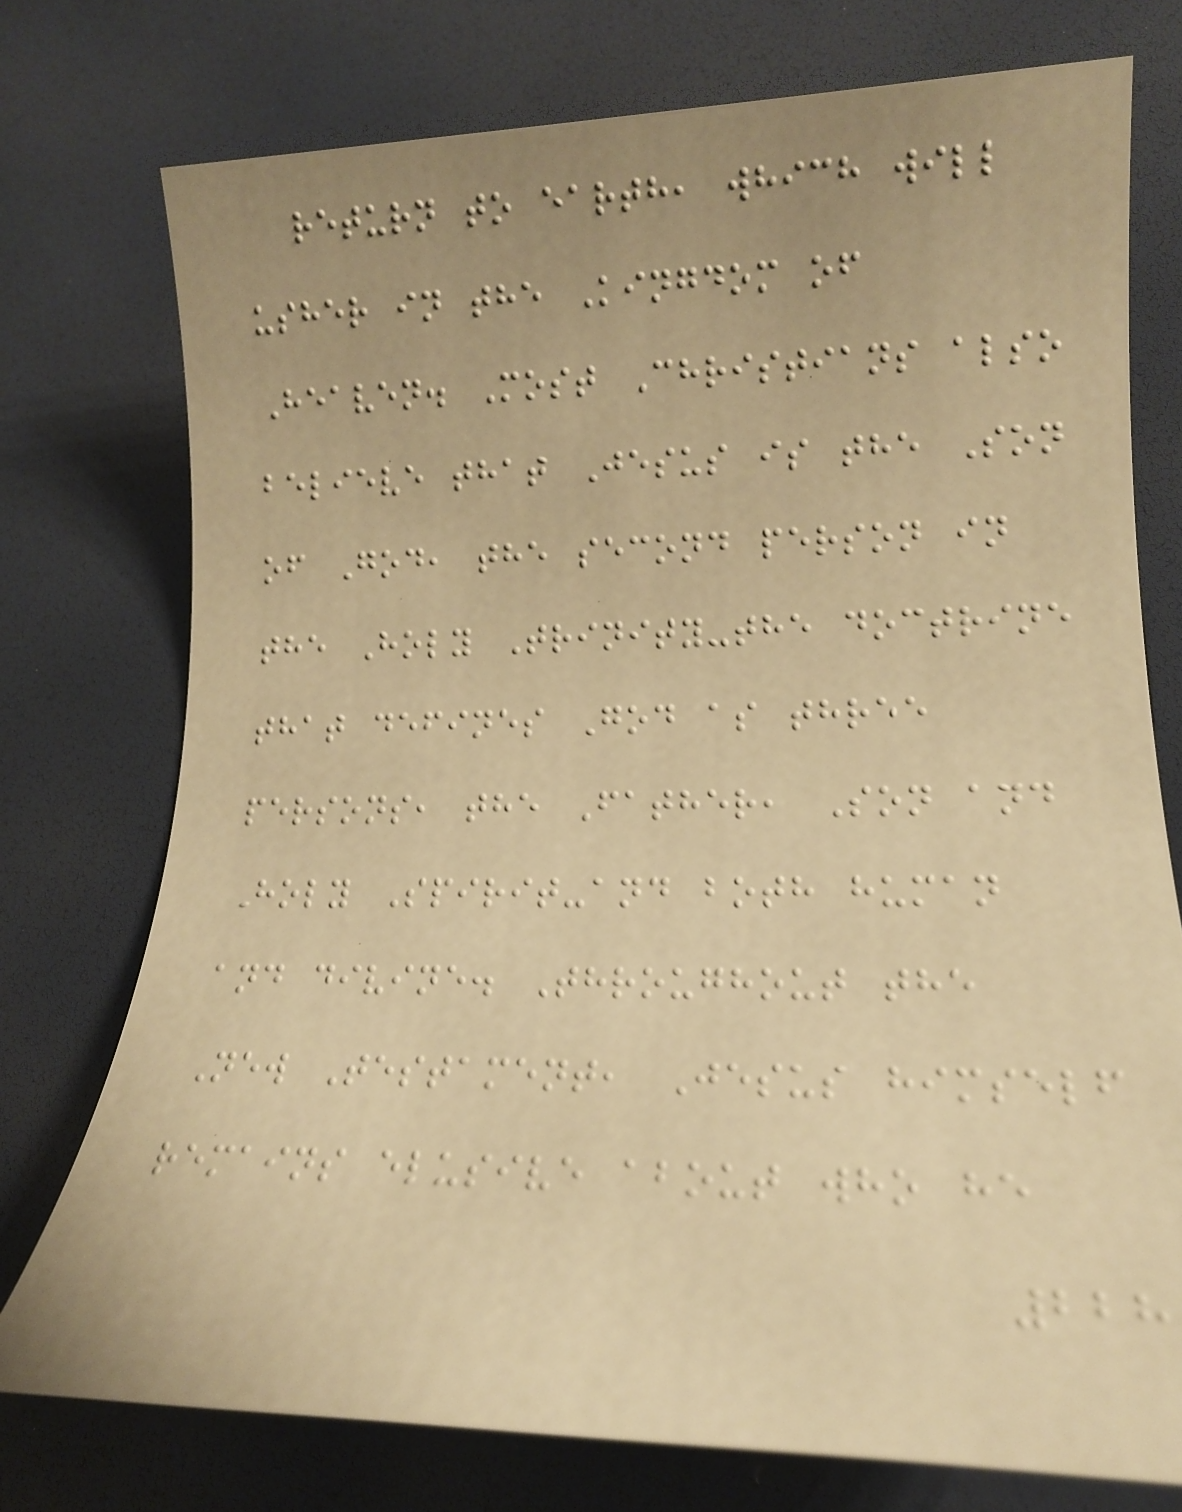return to earth, which will
usher in the Kingdom of
Heaven. Most Christians also
believe that Jesus is the Son
of God, the second person in
the Holy Trinity-the doctrine
that defines God as three
persons, the Father, Son and
Holy Spirit-and both human
and divine. Throughout the
New Testament, Jesus himself
remains elusive about who he
228
